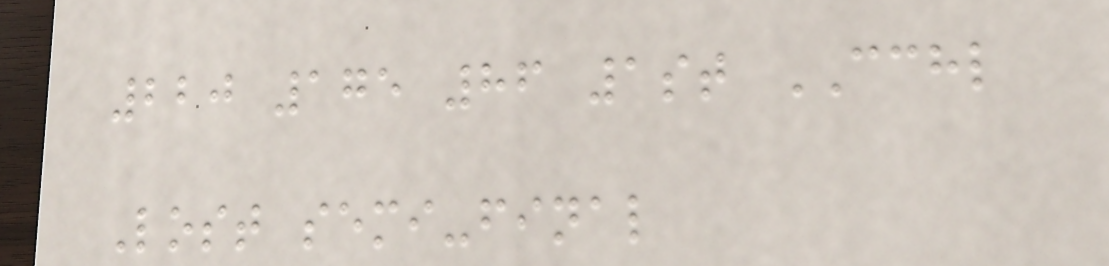220 175 86 1st CCHL
Lost semi-final
